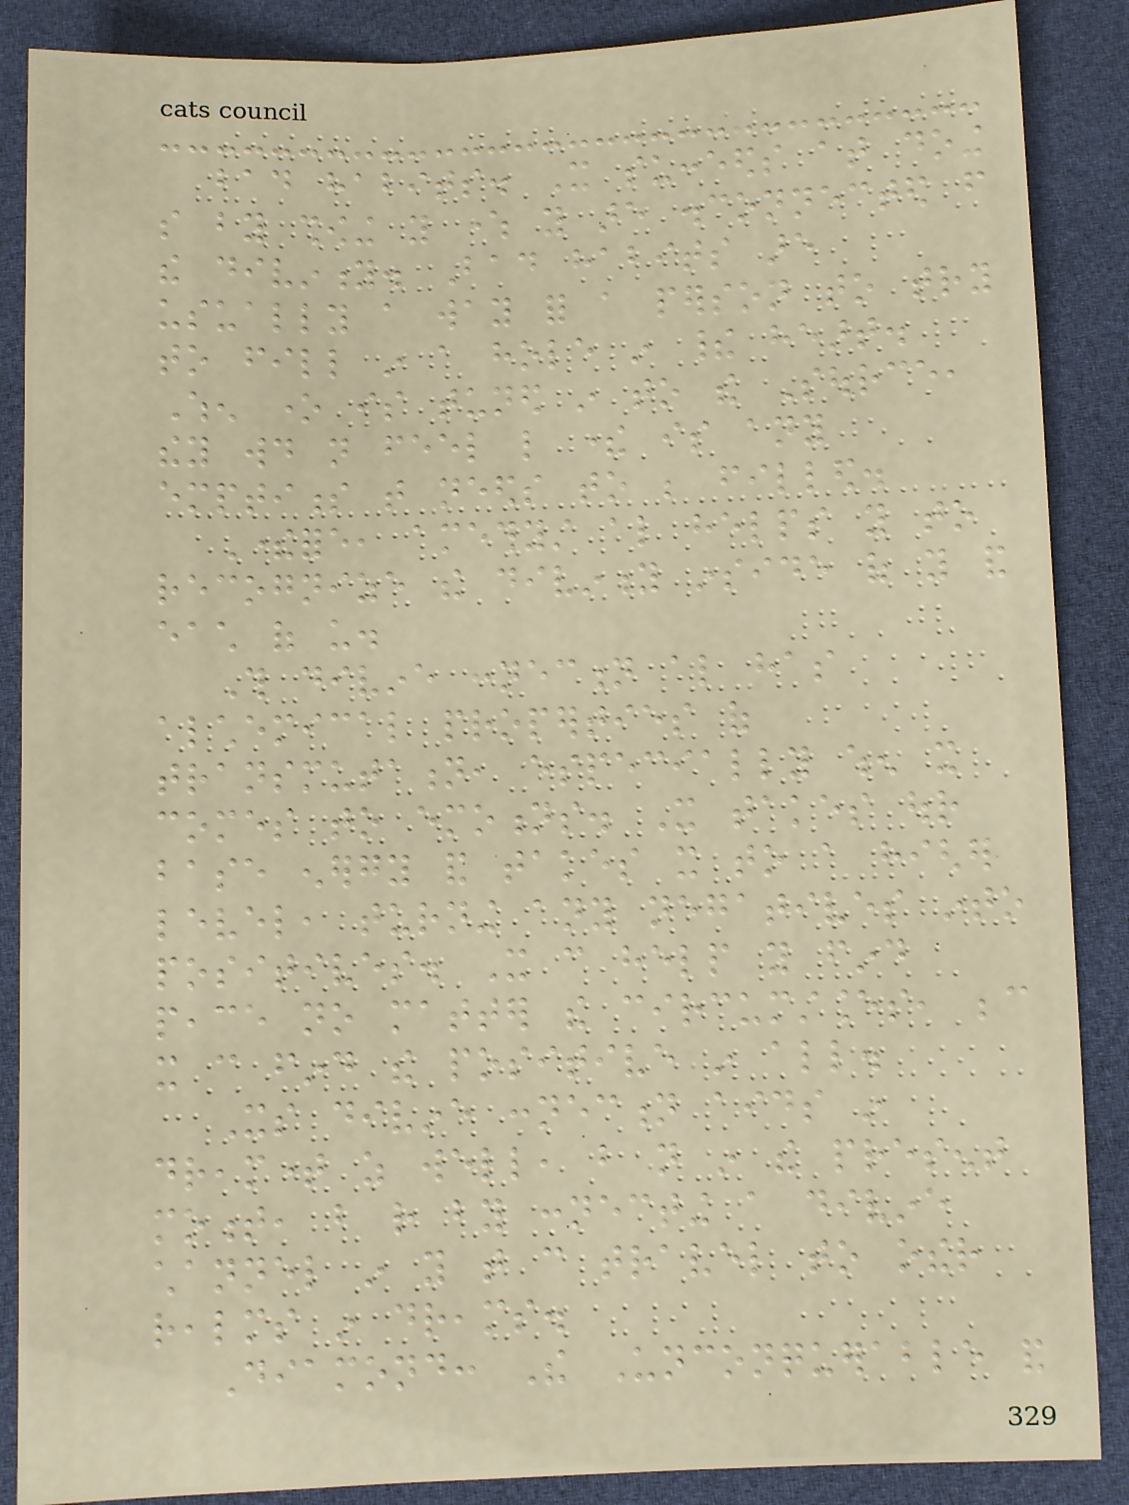bad habits. It succeeds at doing
so by showing you where you are disconnected from
the divinity. Bad habits are
usually a way for a person to try
to fill in a hole in their heart.
When one is tuned in to the Source,
they would not feel like there is any
emptiness that needs to be filled.
Therefore, amethyst also helps you to
recognize the divinity inside of you and
each of us.
This divine connection also has
alchemical properties of
transmutation, especially when it
comes to emotions. It takes our
base energy and takes it to a higher
level, turning any negatives into
positives. It can help you find
peace no matter the circumstances, because
it can find the positive in all.
Its divine connection aids in
dreamtime as well, but not in the present
moment, but rather by connecting a divine
channel in you that can travel to other
realms in dreams.
Diamond: The Unconquerable and
